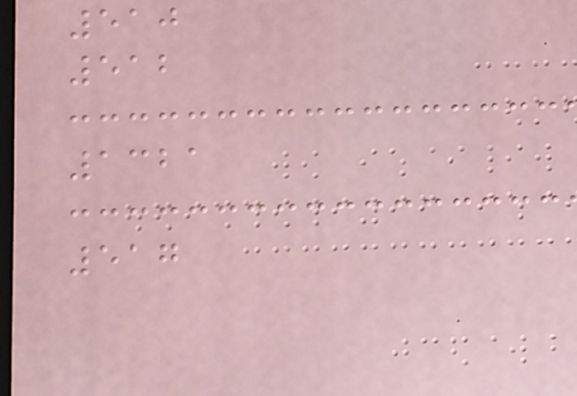510
512
1321
517
